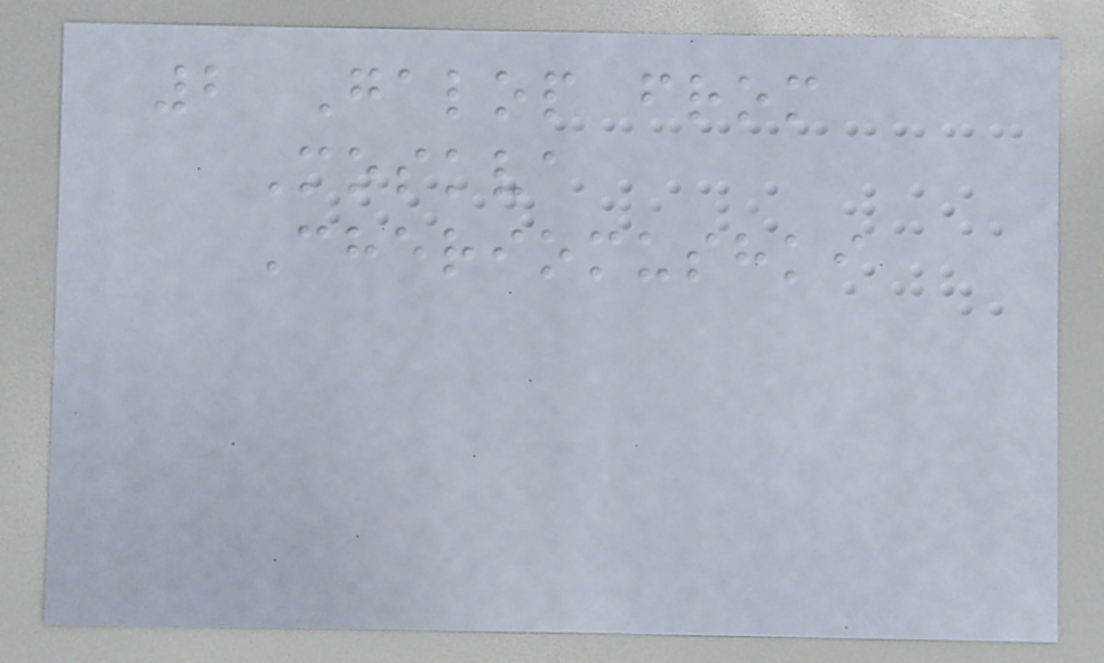2 Galop from
Moskva
Cheriomushki
